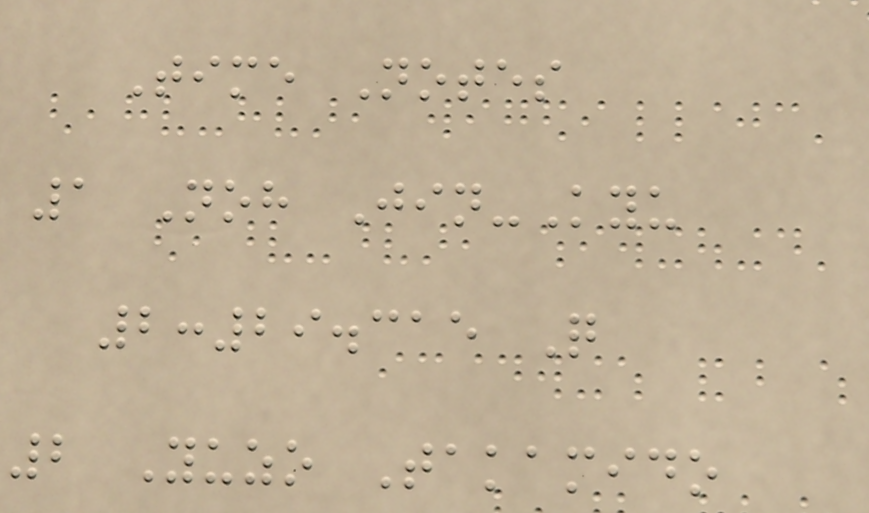Time Notes
1 Noh Jin-Kyu
2:29.315 Q
2 Yuzo Takamido
